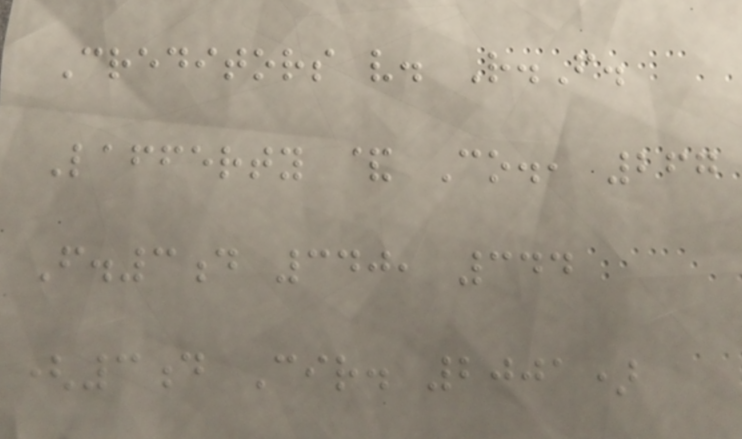Creditors v. R.F.
Lafferty & Co., 267
F.3d 340, 344
(3d Cir. 2001)
